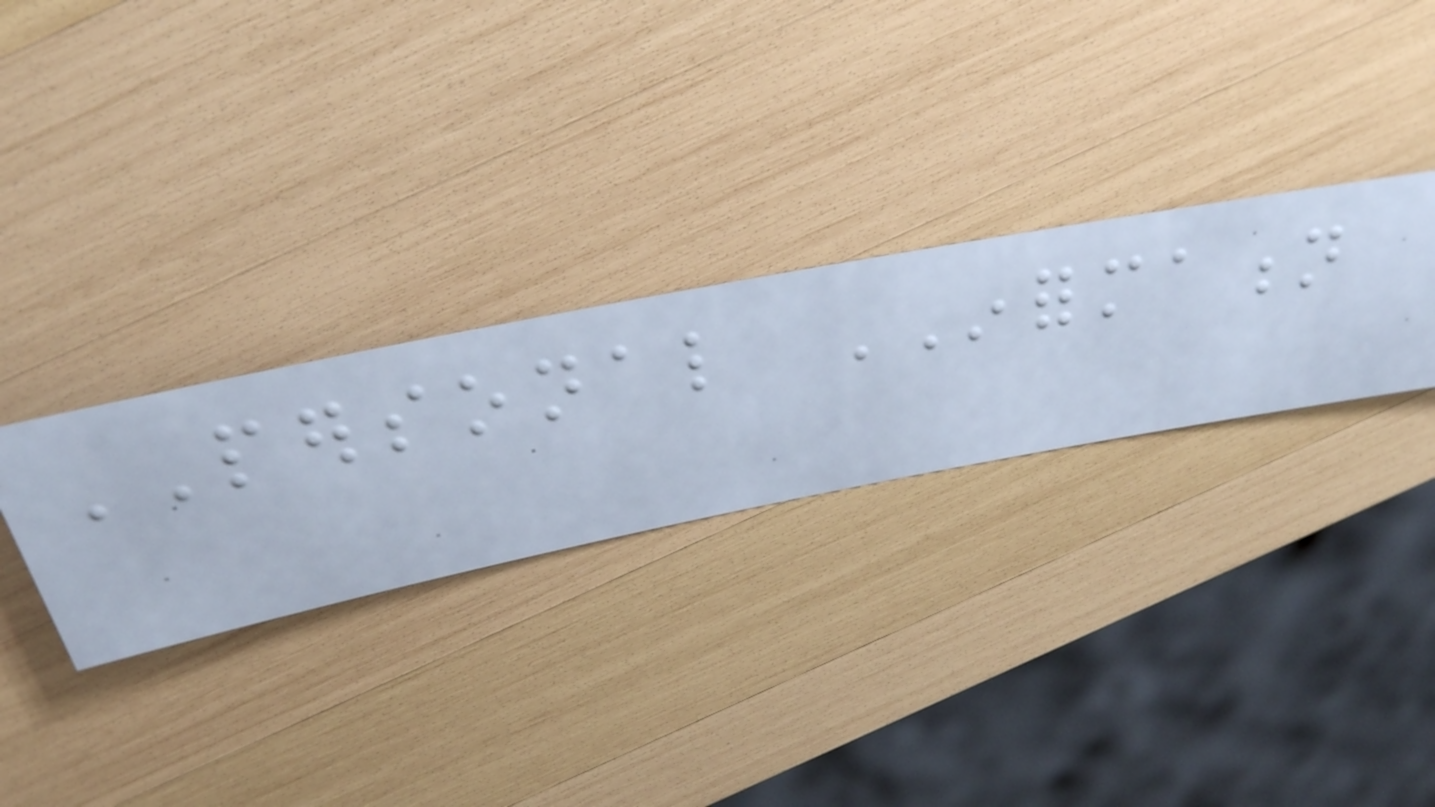PERSONAL INFORMATION
